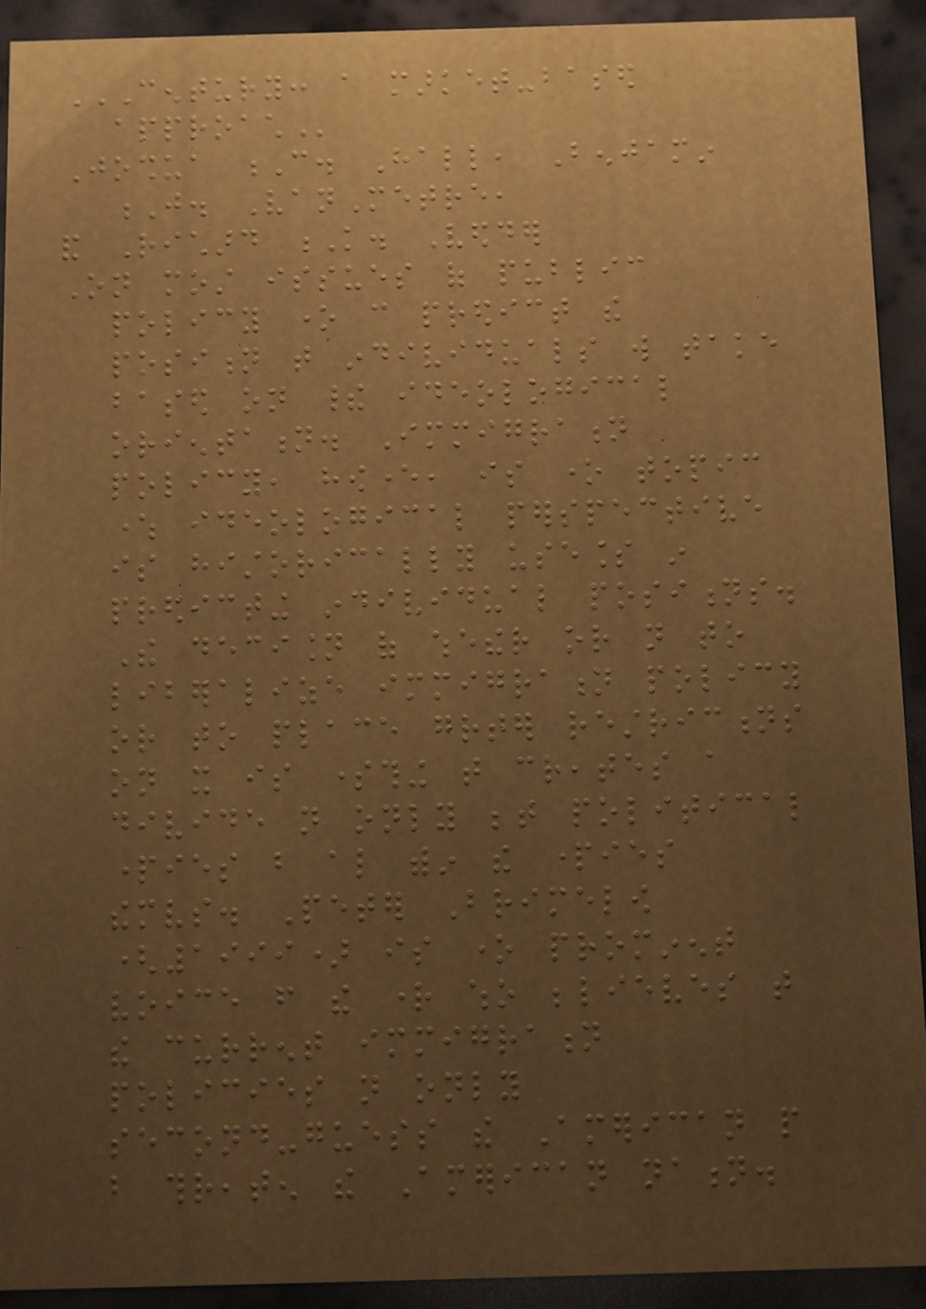CENTURY: A MARKET-BASED
APPROACH
Joshua C. Hall, Benjamin
J. VanMetre,
and Richard K. Vedder
On most issues of public
policy one can predict the
position that individuals will take
based on their ideological
orientation. Immigration
policy, however, is one topic
where ideological perspective
is historically useless in
predicting individual positions.
The decision of whether or not to
liberalize immigration policy
or to place greater restrictions
on it is something that creates a
divide not only between political
parties but also within the parties
themselves. Peter Brimelow
(1999) is one prominent
voice from the right who believes that
the current immigration
policies not only
second-guess the American people
but threaten the American nation.
